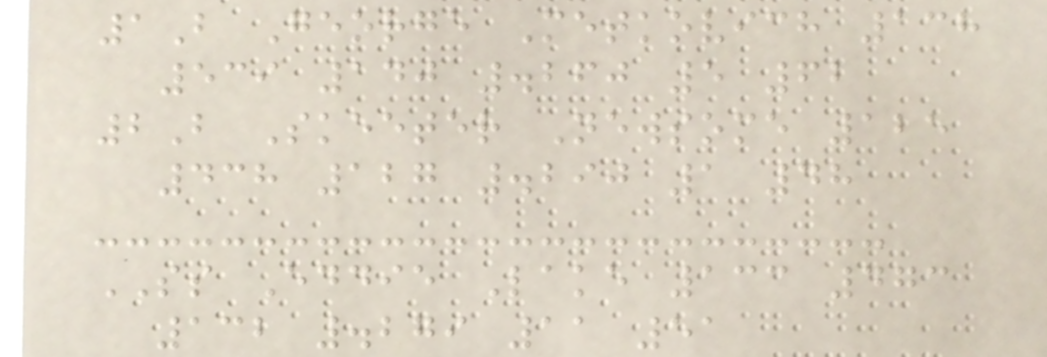1B George Metkovich 138
539 140 .260 5 62
2B Skeeter Newsome 125
438 127 .290 1 48
SS Eddie Lake 133 473
132 .279 11 51
